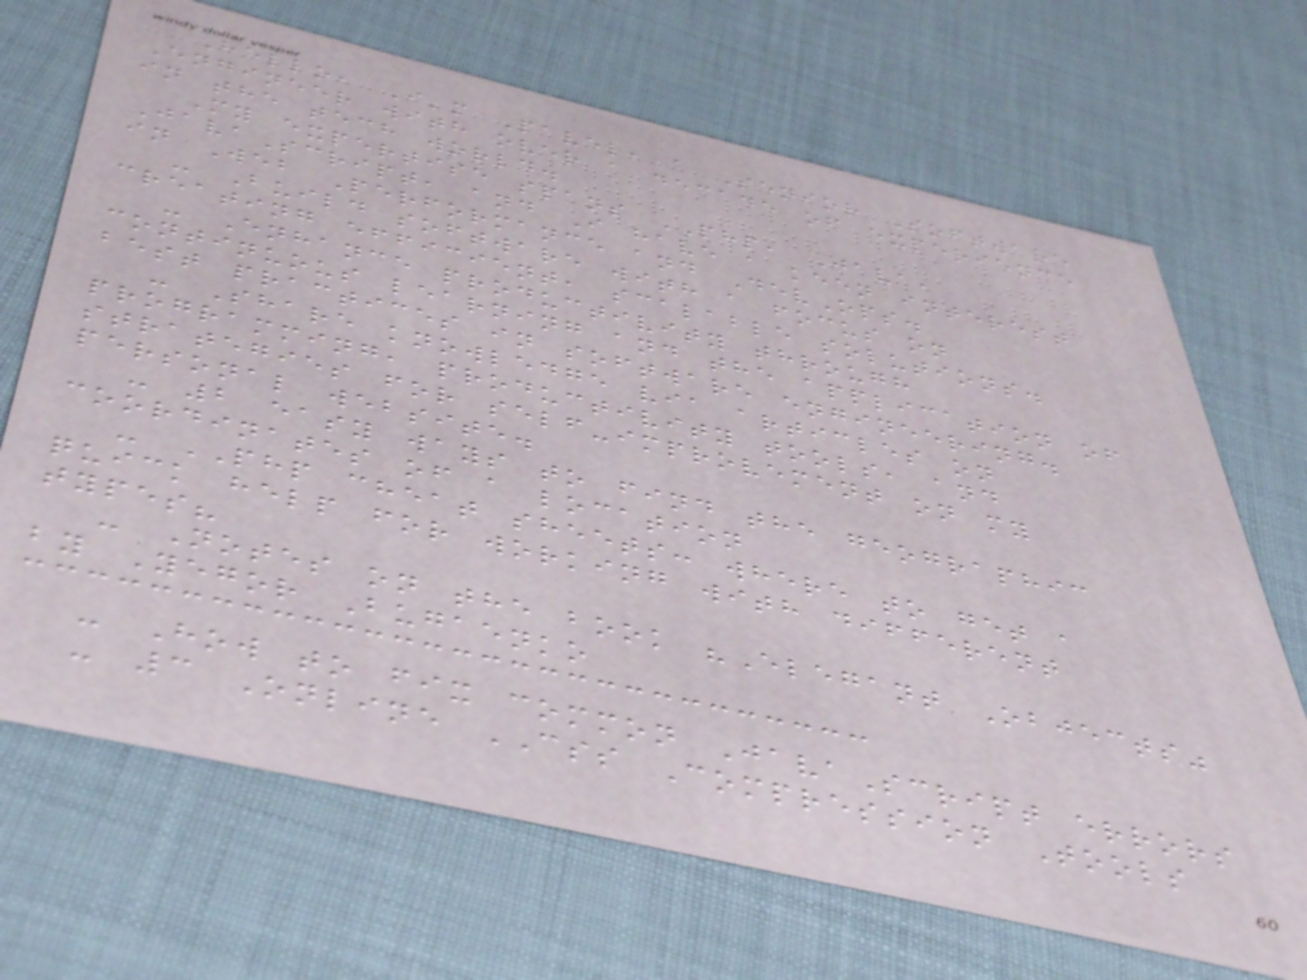Hello, I'm Pavel, a Senior Software
Engineer with over a decade of experience
in the tech world.
My expertise spans PHP, Java,
JavaScript, and I have a keen interest
in Web Performance and DevOps.
- Build software with a focus on
creating efficient, scalable solutions.
- Enhance productivity through
continuous learning and the application of
best practices in software engineering.
- Share knowledge via articles on
programming, productivity tools, and
strategies for self-improvement on my
personal website.
- 2 easy ways to find the geographic
coordinates of a location
- PHP cheat sheets: where to get a
quick help for working with different
types?
- Notes on the book "Elegant Objects"
by Yegor Bugaenko
- How to fix common JavaScript errors
- 3 Online CSS Compression Tools
